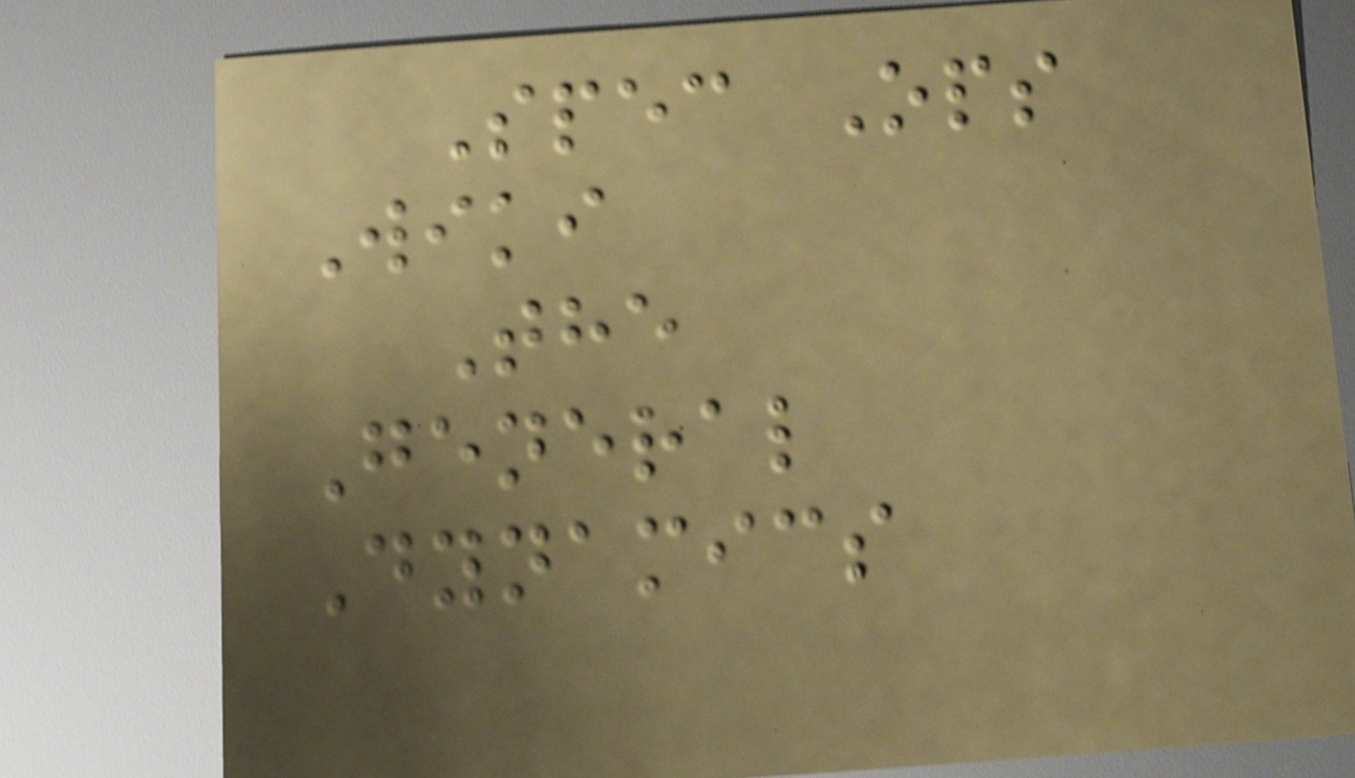Spec Ops
Wiki
The
General
Dynamics
